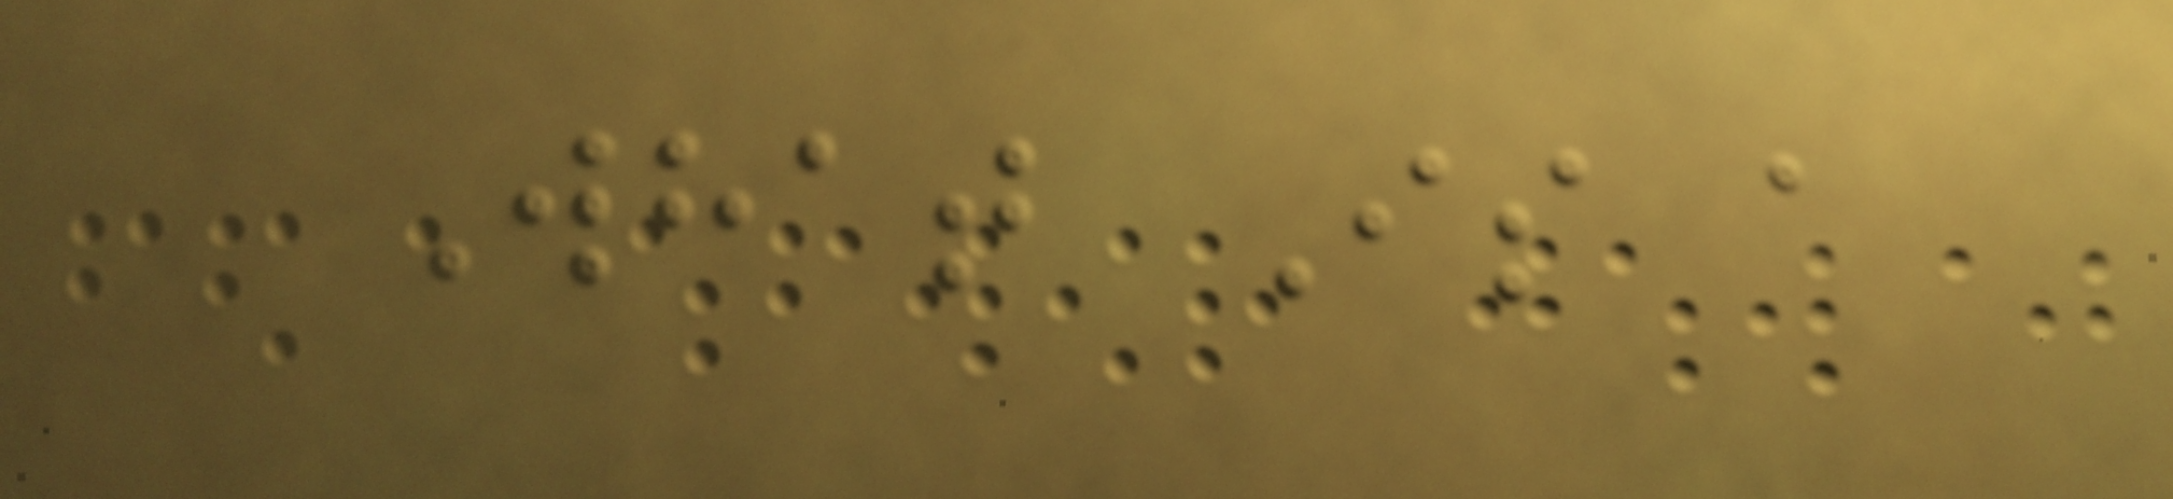What Is a
